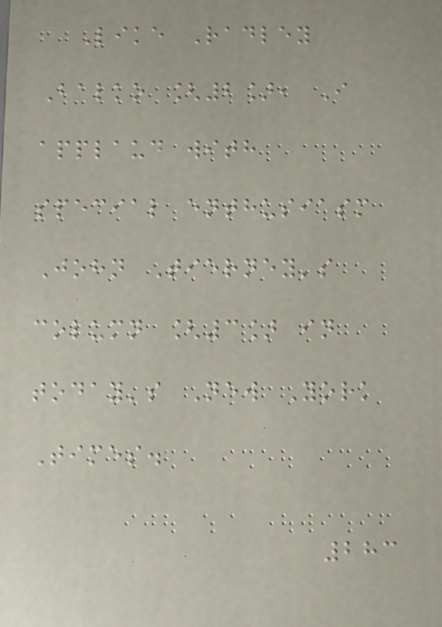Like Radley
Balko [2], I
applaud with
special enthusiasm
John Tierney's
column [3] in
today's New York
Times.
283
